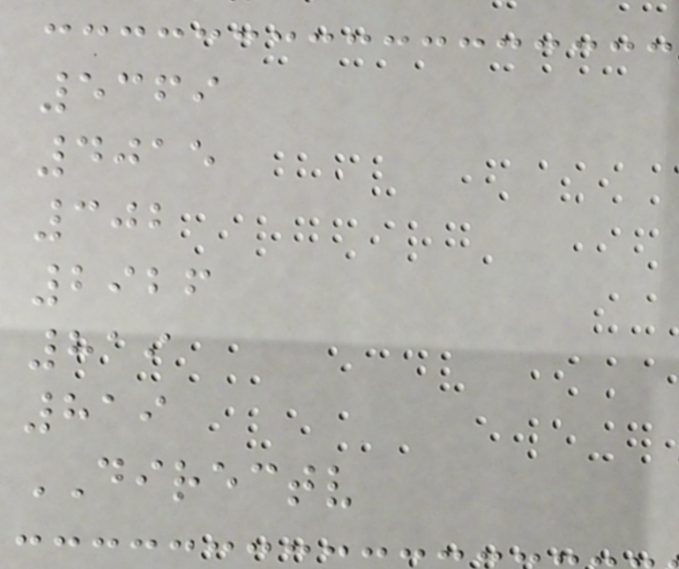5369
4015
302
2926
819
819
DIRECTV
